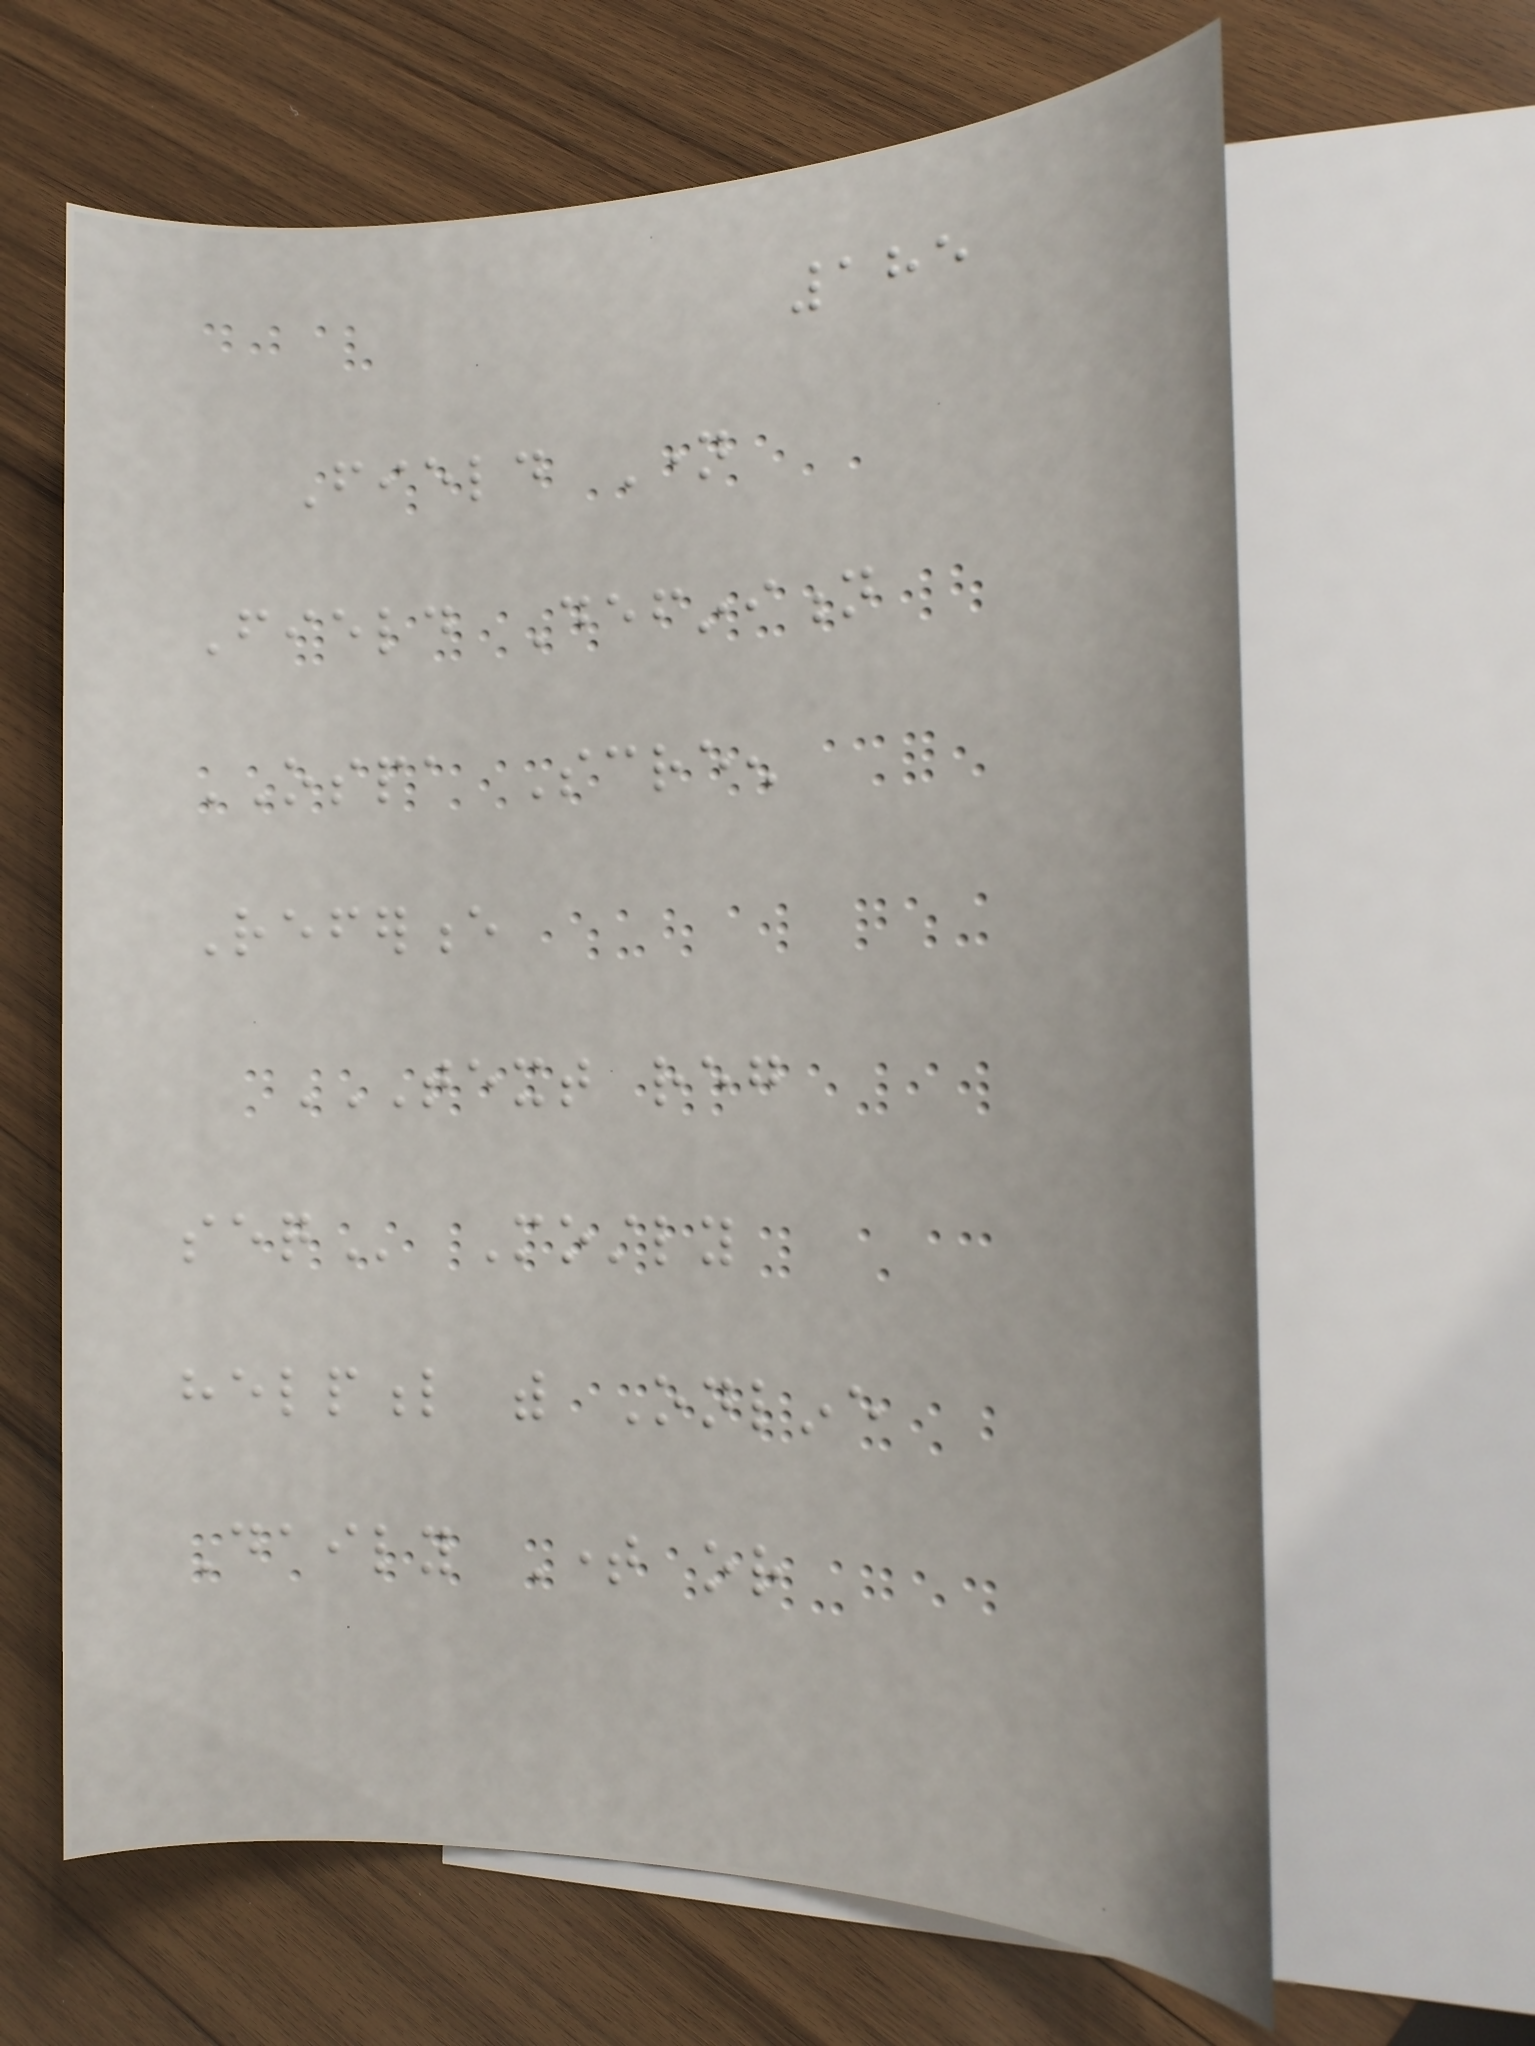185
Field Name
Field Definition
OSPA Screen
Reference
TEXT REG
SEQ Mostly
helpful with Online
Daily Time or
